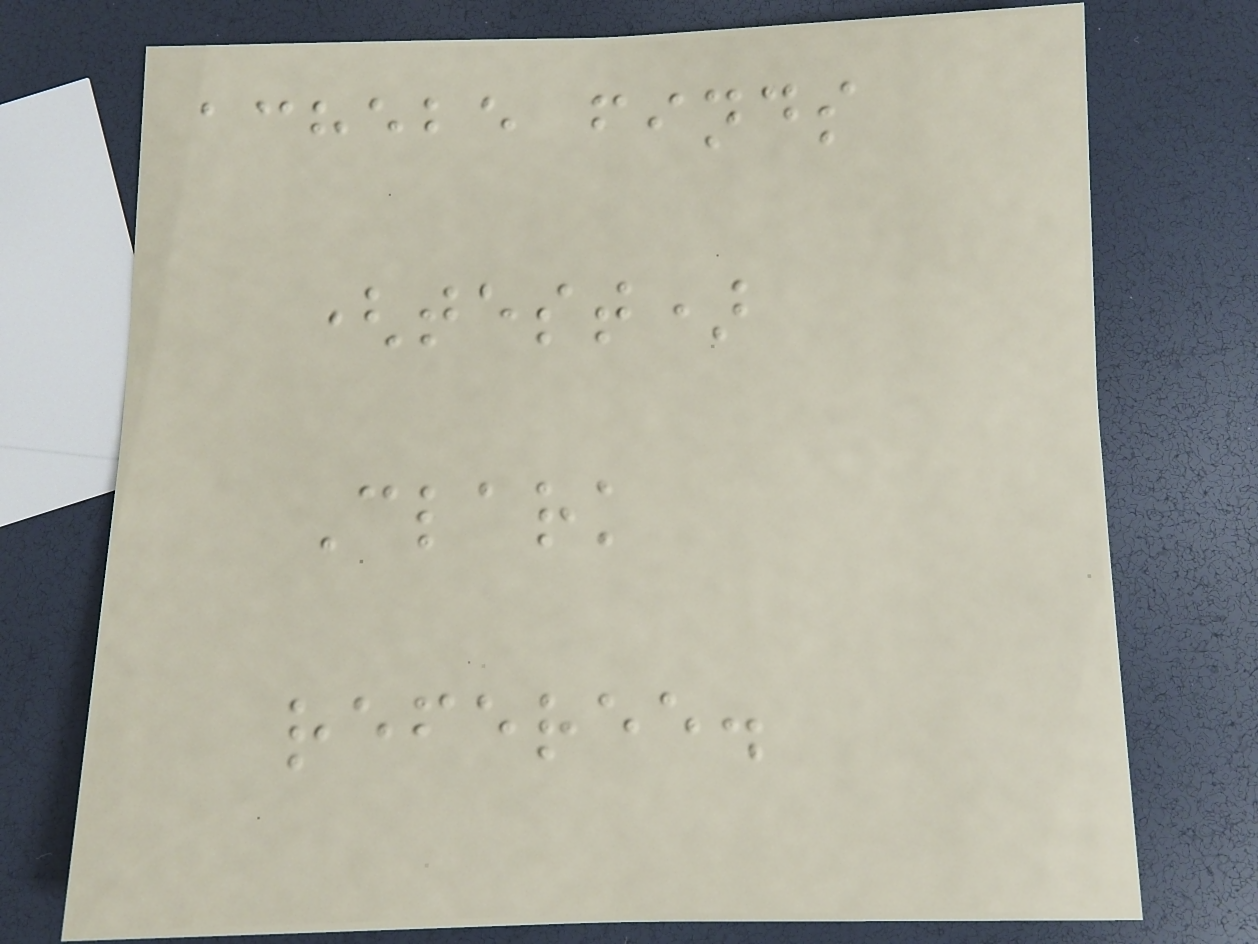achebe finds
(test)
Clark
referee.
